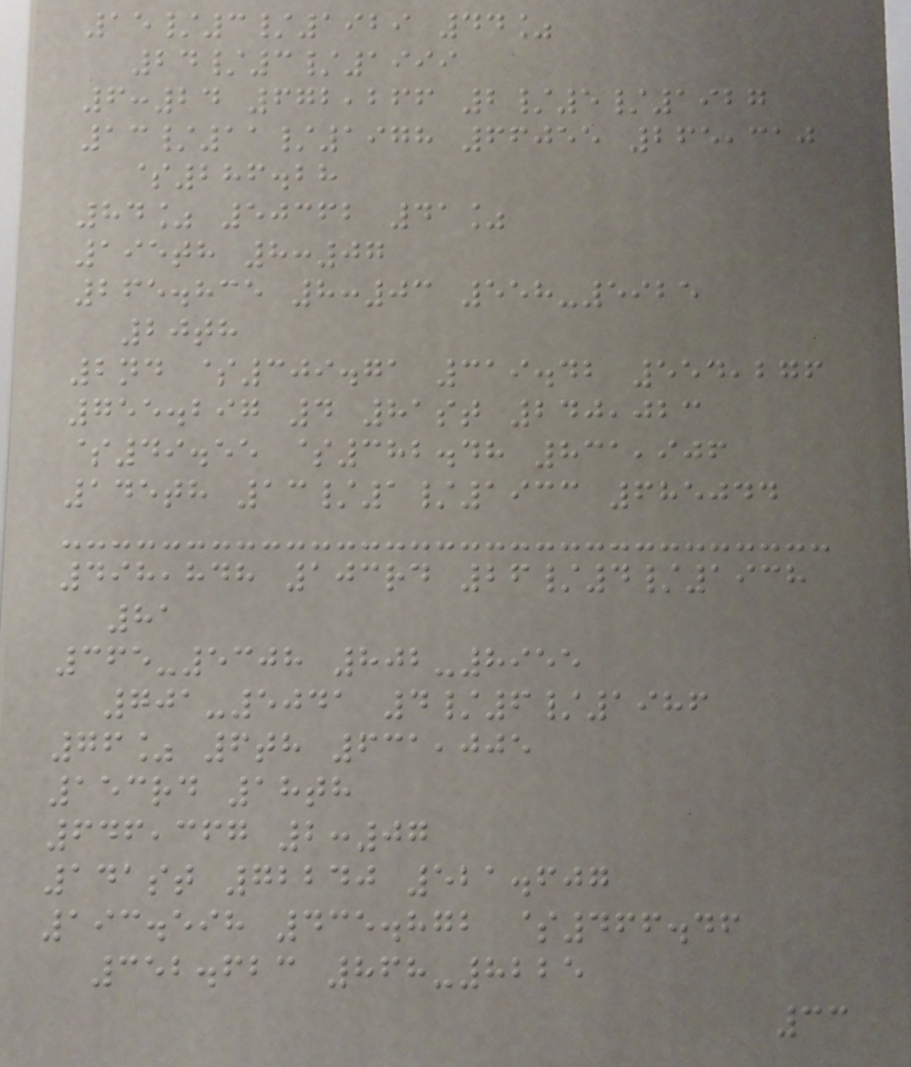15/3/1929 44%
24/3/1999
6:24 672,266 2/5/1927
13/11/1978 66055 265,310
$286.28
84% 50362 41%
195th 8:07
265.835 8:03 558-5925
20th
2nd $309.71 319.42 554,276
755.297 4 81st 240,023
$49.55 $382.48 831,906
145th 13/1/1933 685044
498,848 103rd 26/4/1938
81
365-5308 802-8955
701-5041 4/6/1986
76% 6th 631,005
153rd 18th
646,367 2:07
141st 72240 521.607
193.598 435.872 $466.46
352.623 868-8225
33
